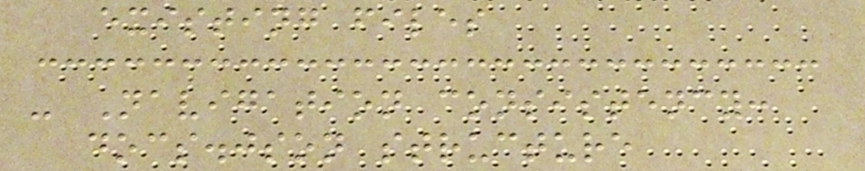existing files
- Navigation consistency:
docs.json structure
